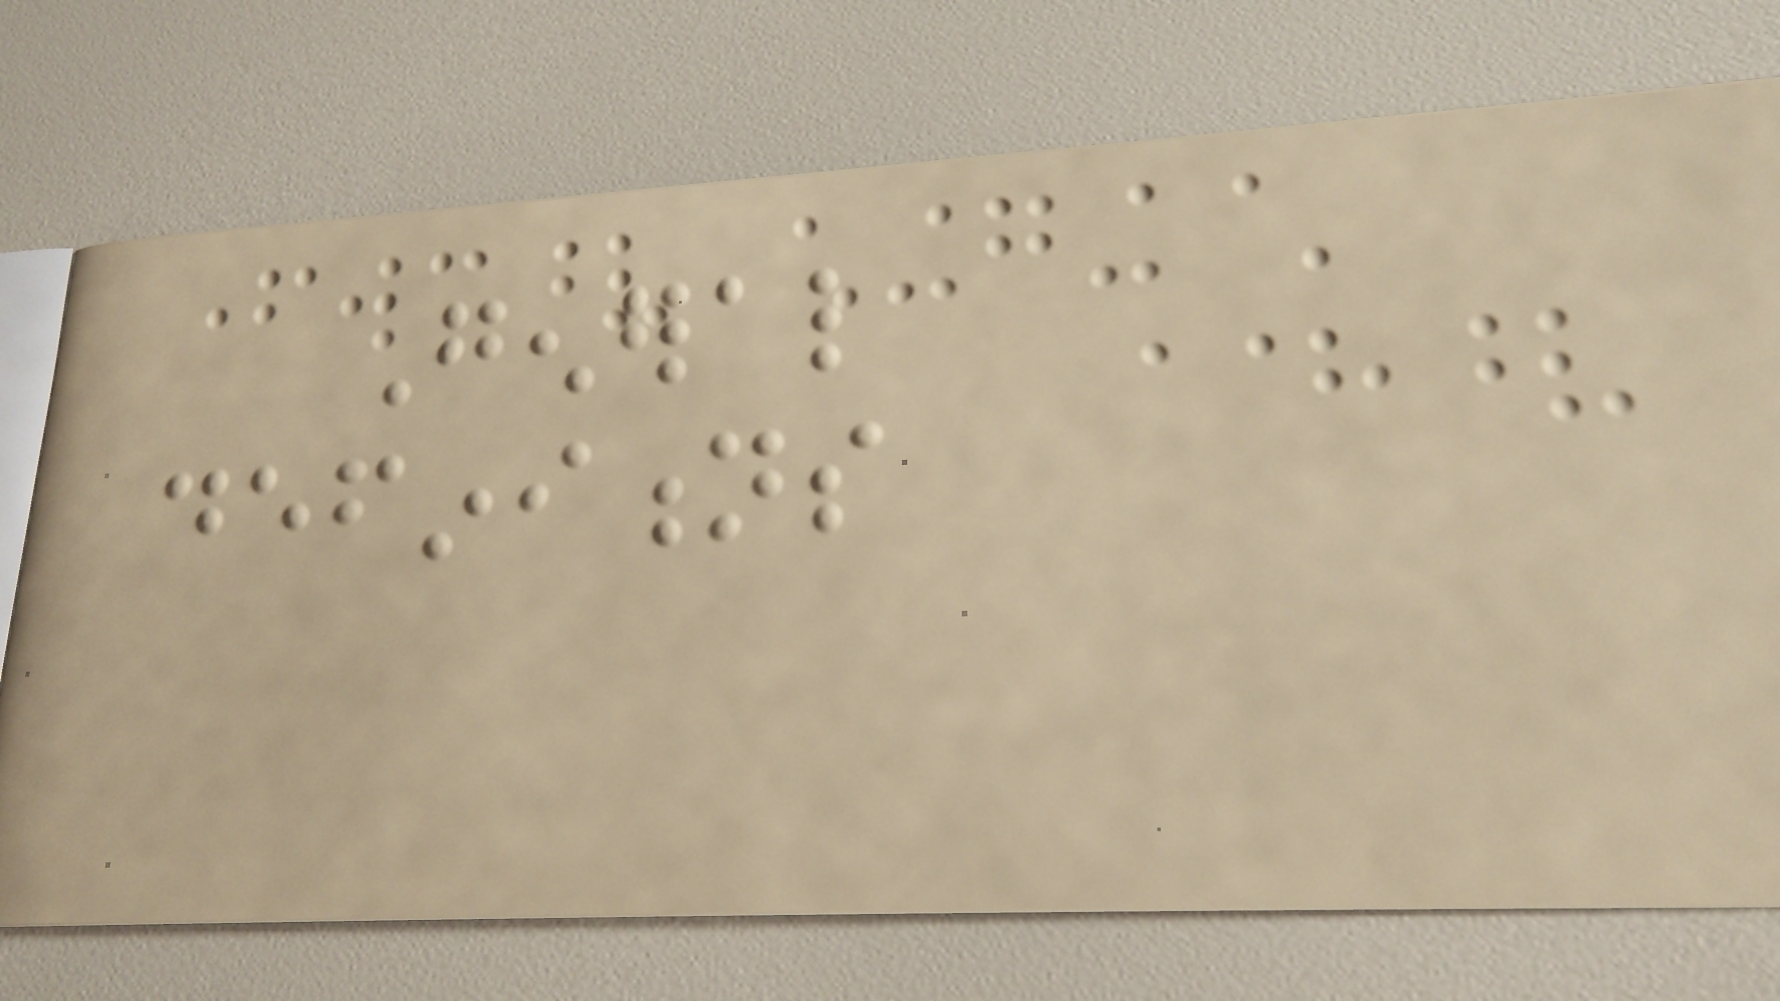General
definitions
